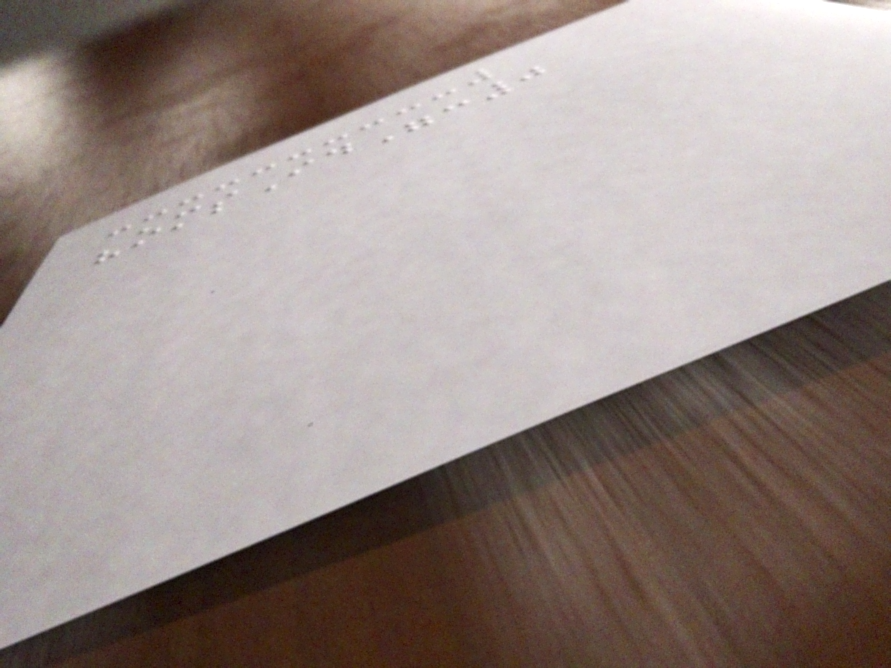"omsId":0
